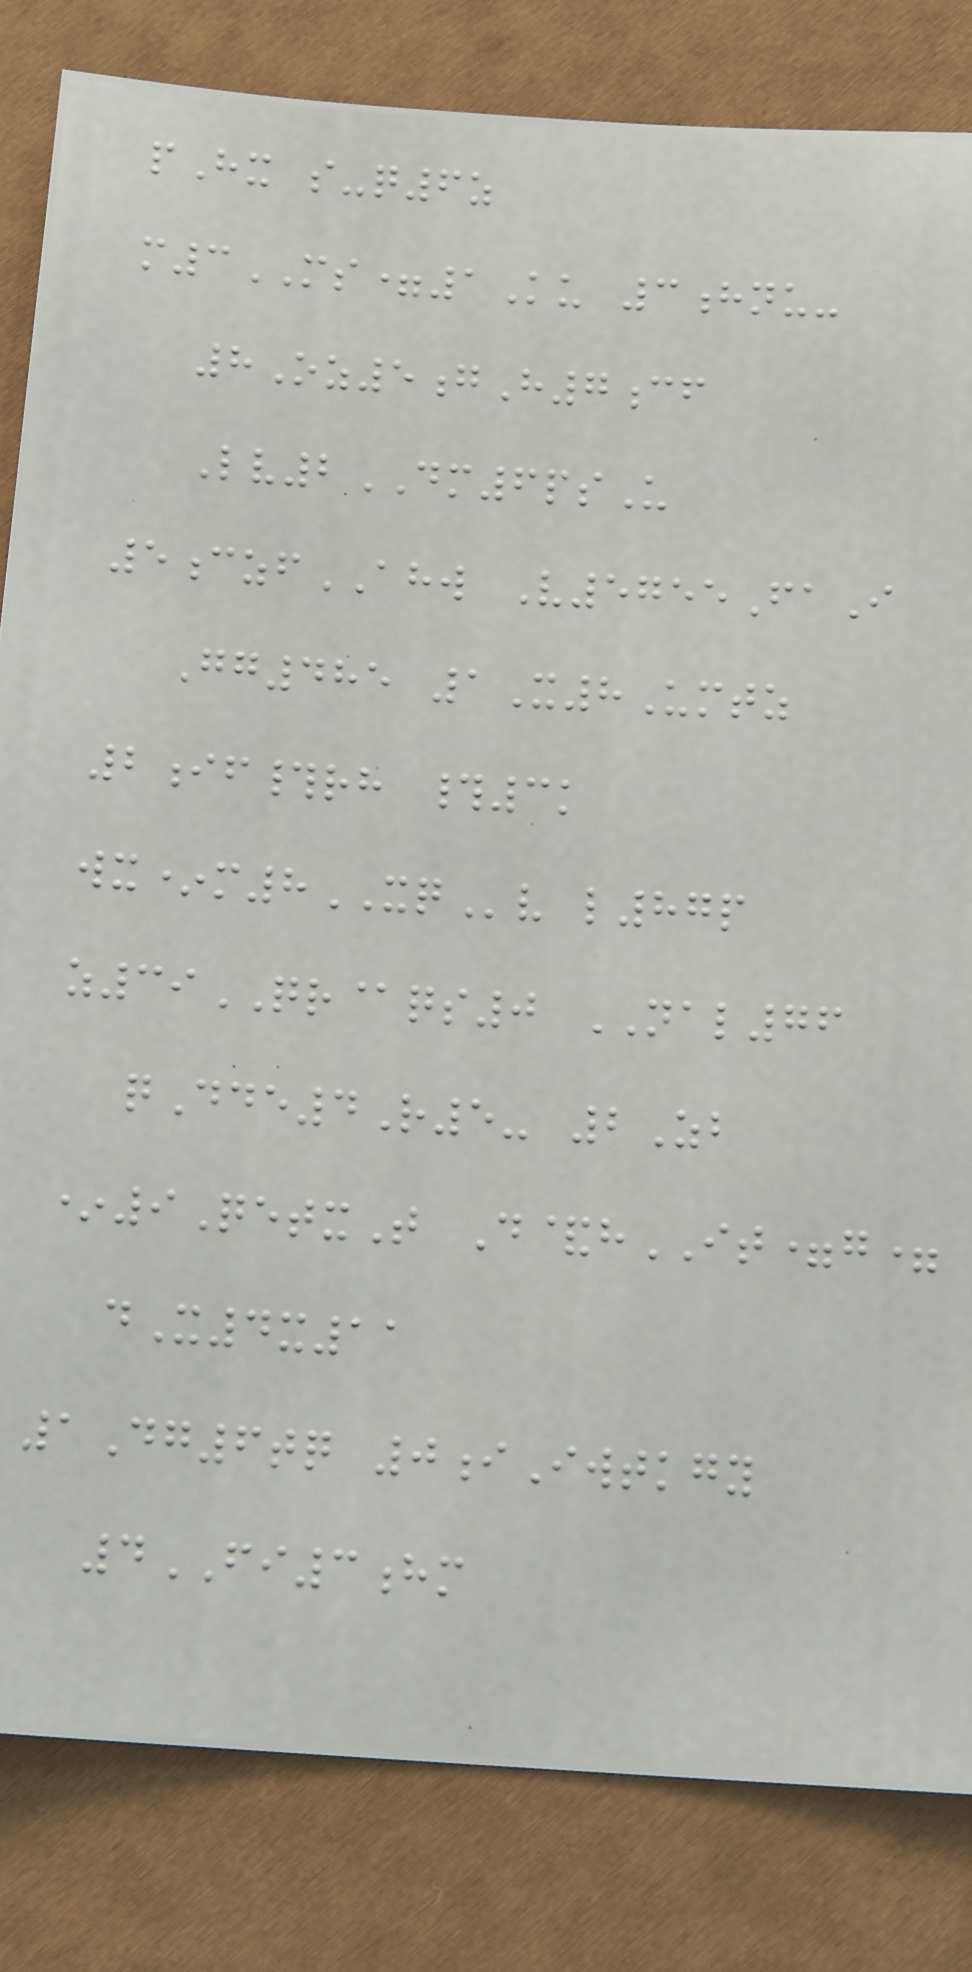pHx s-q6z
m3MS=1Ku 3hnu-
8Oz5gH7cf
Lv2DM6psU
5czfAHW V5755FaI
Gg485 1X8Umtz
2if#rh #3k
wx*m8XQv l87p
z39QR@qs0 NAL76
qDde4R5- 2Zb
*9QetxT D&hIT=g=
dX4x11
1Dg6tq 0iIwtkgy
4FI3hm
